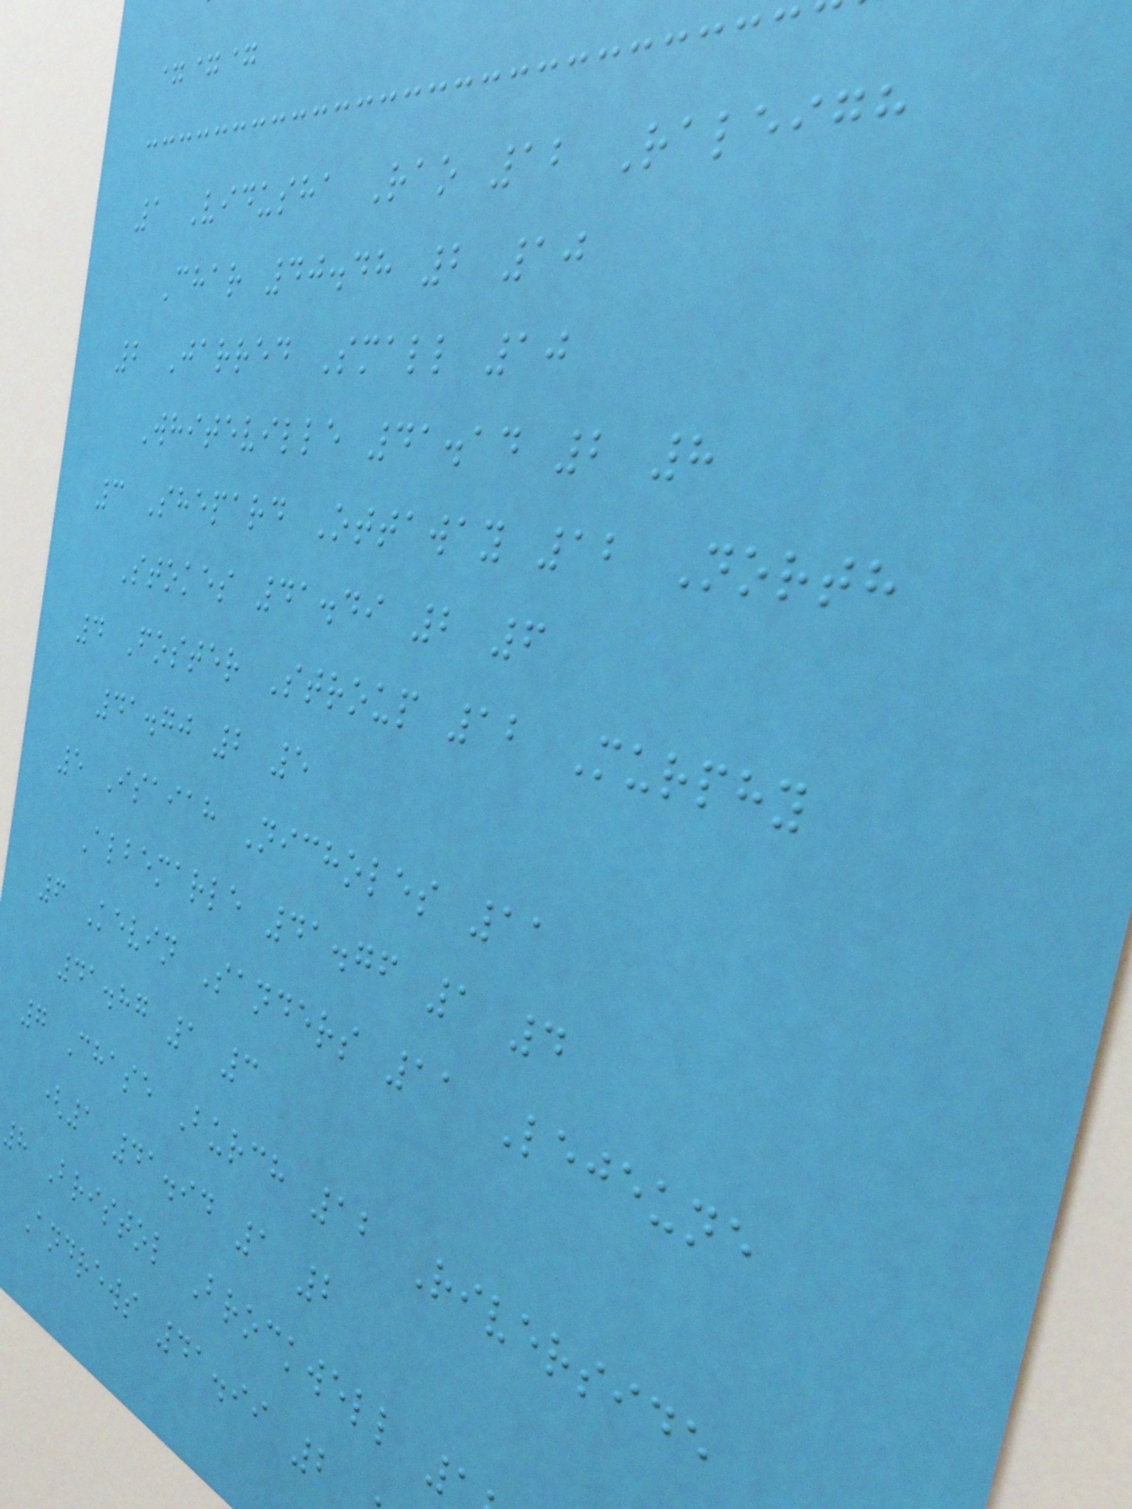===
1 Vidusha Rao 12 Raleigh
Char 40.48 2 10
2 Jarred Small 10
Whiteville 41.14 2 8
3 Shepard Ottaway 12 North
Stokes 41.49 2 6
4 Foster Stroup 12 Murphy
41.70 2 5
5 Isaiah Nicholes 11
Albemarle 41.76 1 4
6 Kevin Sanders 11 Lejeune
41.87 1 3
7 Chase Burch 12 Riverside
(1 41.94 1 2
8 Bristol Brockwell
Andrews 41.99 2
